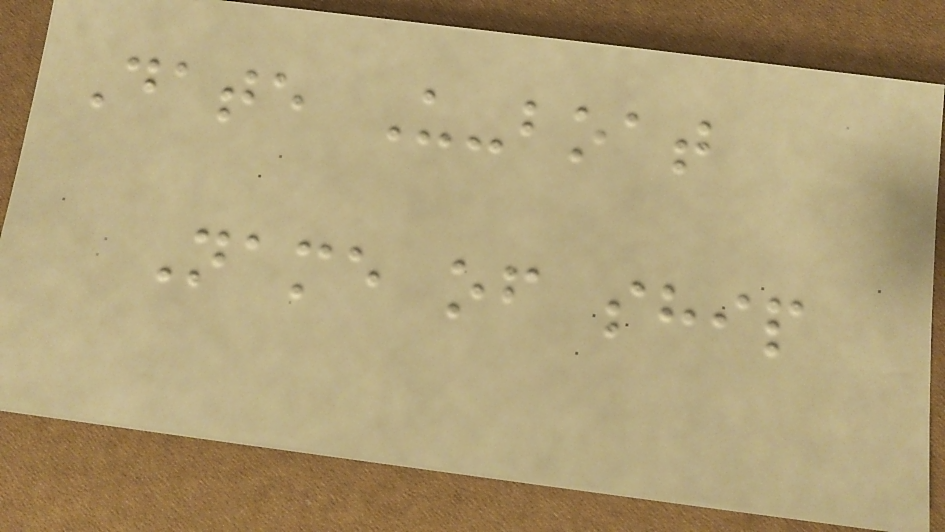Date U-boat
Name of ship
